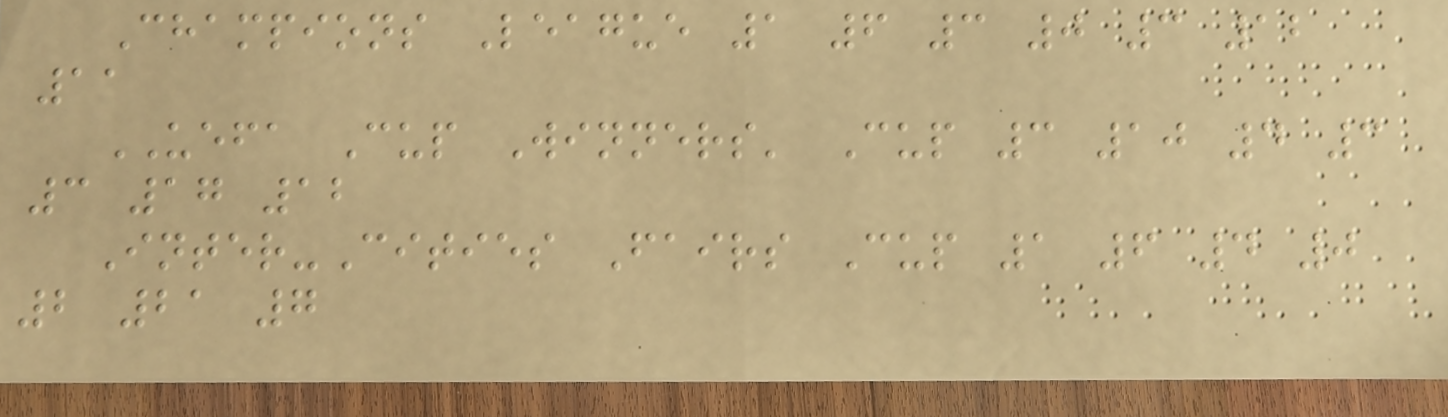Champions League 1 6 3 0 3 12
11
UEFA Cup Winners' Cup 3 10 4 3
3 17 12
Inter-Cities Fairs Cup 1 6 4 0
2 21 7
